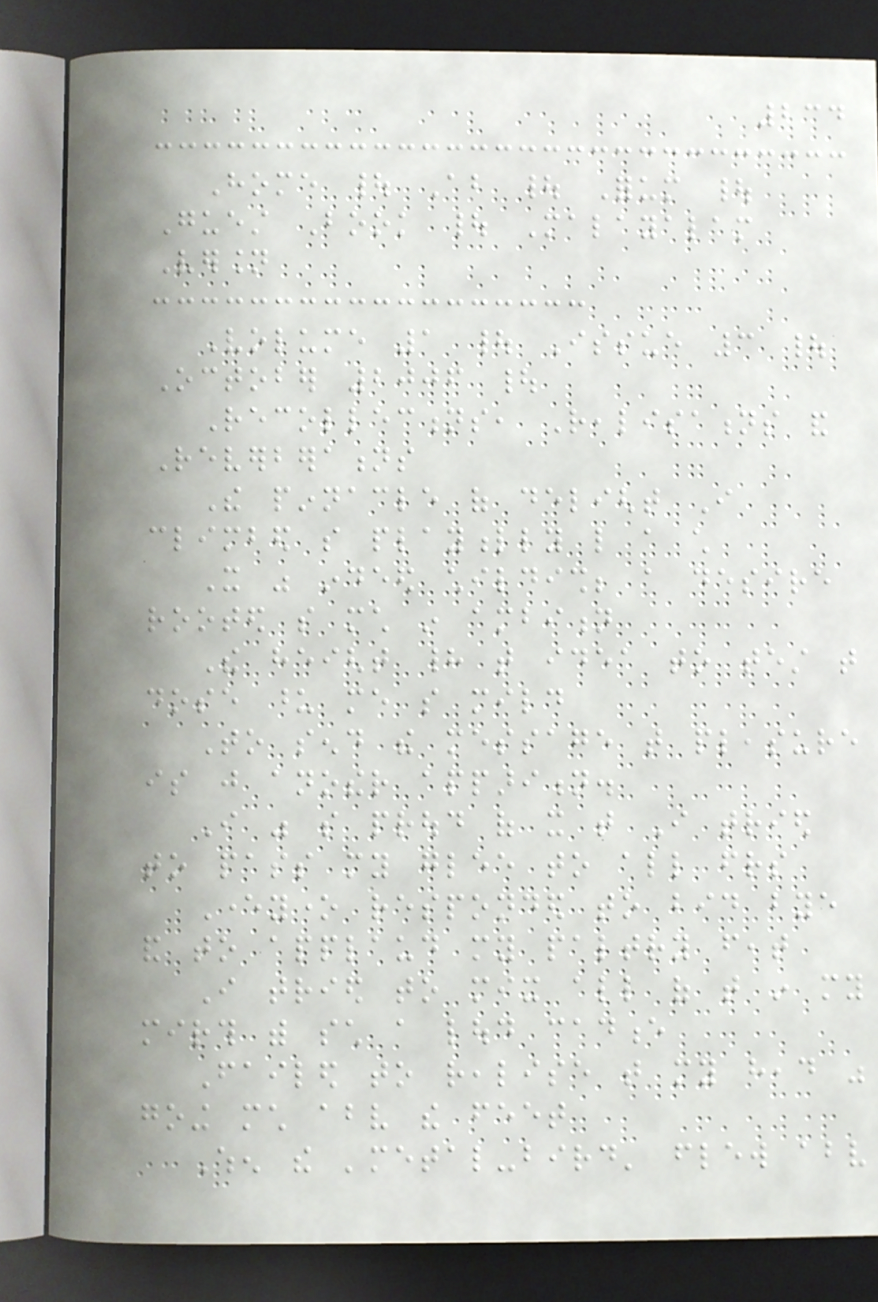234
Home | About | Forum |
Guest Book | Malayalam
Version
Volume 1 | Issue 3 |
October 2006 |
Recollections, Realisations and
Reverberations
The pinnacle of delight I
climbed so playfully like a child
It was indeed childish; a desire
rooted so much in ambition
The height had that idea to test that
dose upon me so mild
To send the message that pleasure
is just another apparition.
I was so proud of it that I tried
to pass my glee to all friends
Everyone responded to bid bye
and to applaud my paltry feat
I tried to mix all of that in my
mirth with such a loud cadence
Failed to realise that my head was
going much above the feet
When the 'metal-bird' flew above
